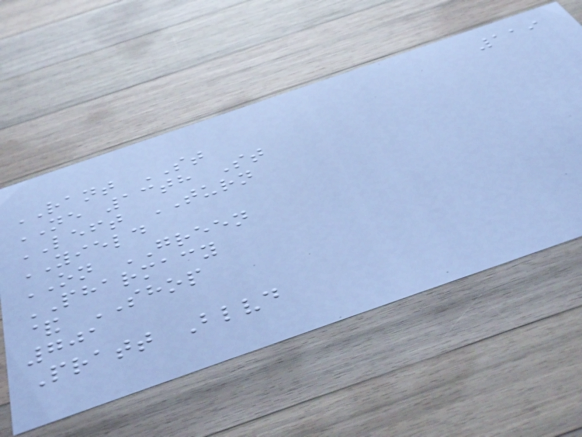119
RANT ST
NE 13th St
LEFT TURN
YIELD
ON GREEN
PHARMACY
& SHOP
701
Pratt Blvd
